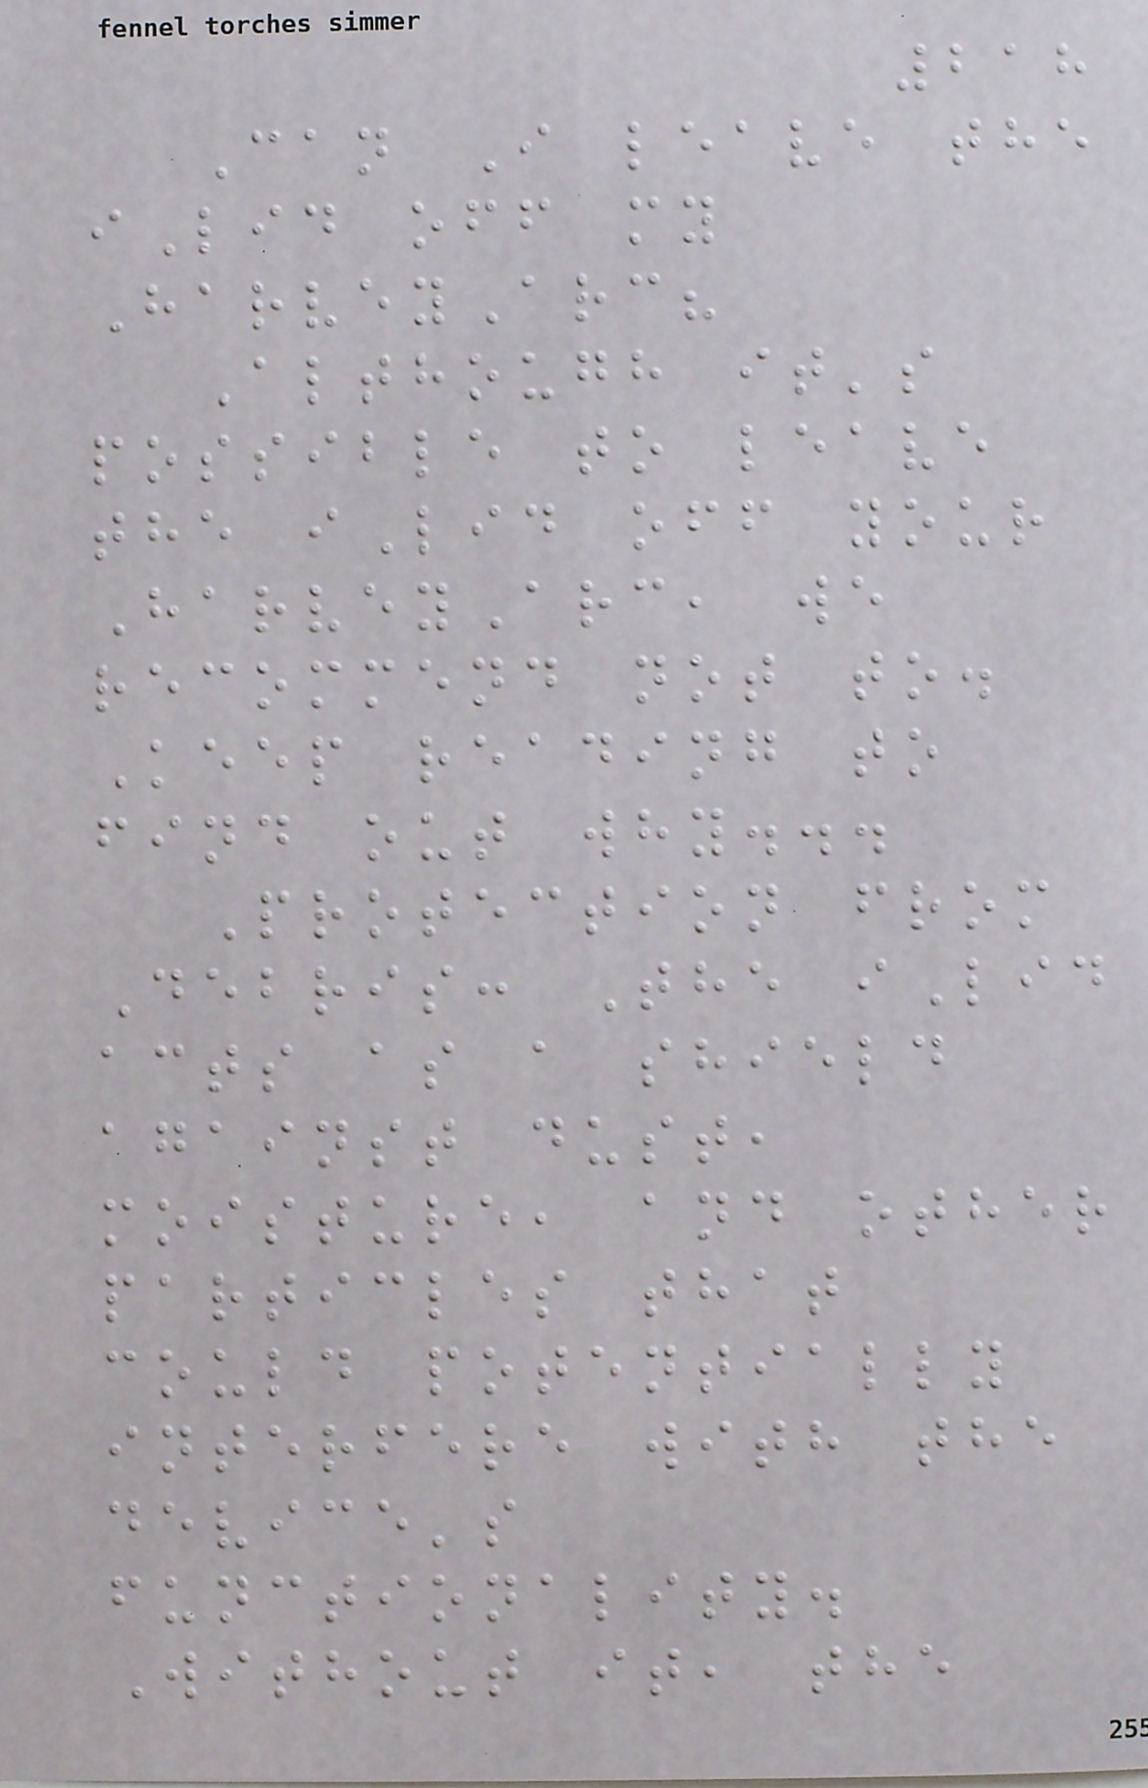218
Can I leave the
iLid off my
HarveyArc?
Although it's
possible to leave
the iLid off your
HarveyArc, we
recommend not to.
Keep reading to
find out why...
Protection from
Debris: The iLid
acts as a shield
against dust,
moisture, and other
particles that
could potentially
interfere with the
device's
functionality.
Without it, the
